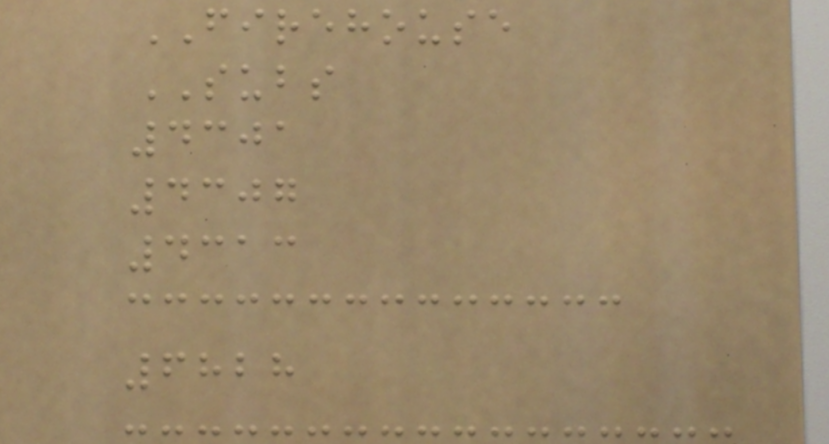FIREHOUSE
SUBS
4301
4307
4313
6828
